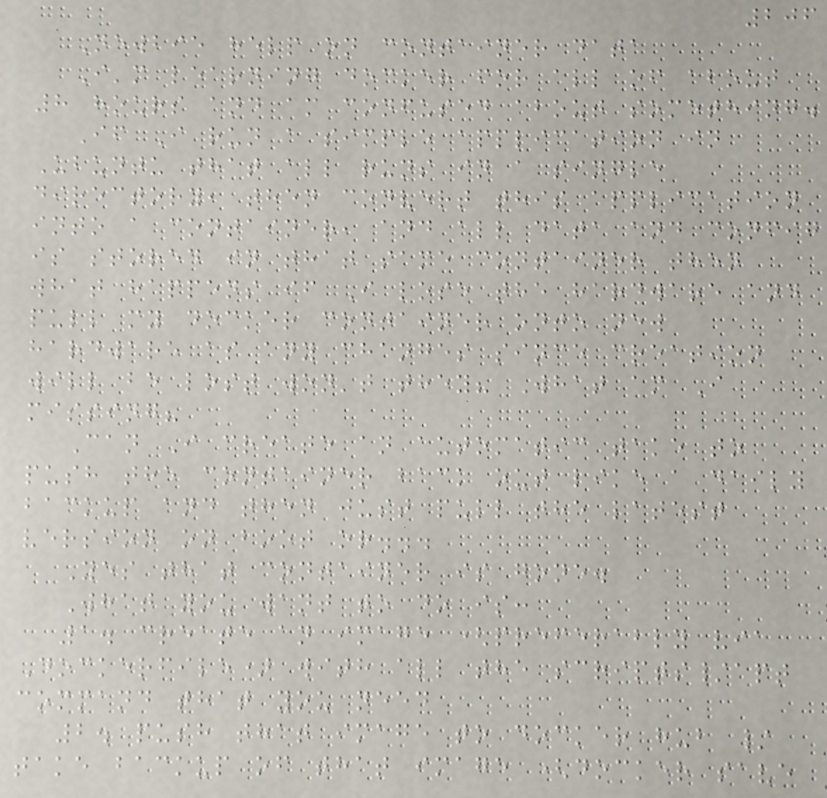206
Newbie help on container data
I'm learning docker for all of about
8 hours and am confused about something.
If I run a simple application in
Ubuntu that all runs in a single
directory, then convert this application
into a container, and all data and config
is stored in that same container then
what happens if I lose the hardware and
pull my docker container onto new
hardware as any changes since creation
will be lost won't they? What am I
missing?
Can I create an automatic take to
push the container back out like a daily
backup and then just pull the latest
version on boot or...
Yes that container is gone.
What you want to do is:
1. create an image (preferably via
Dockerfile) with all the scripts/apt
command that you need
2. push that image to docker hub /
take backup of that image (docker save
